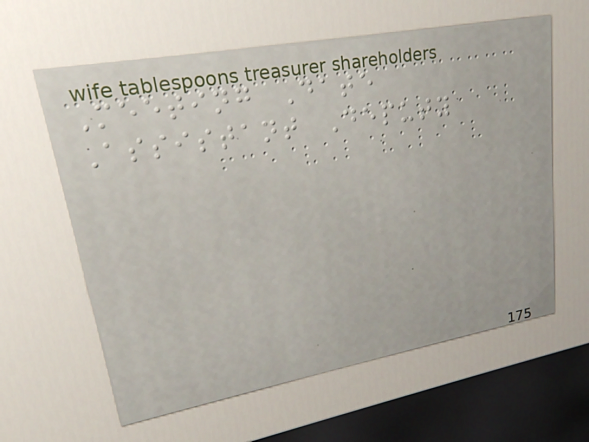Meeting Date
Assistant Deputy
